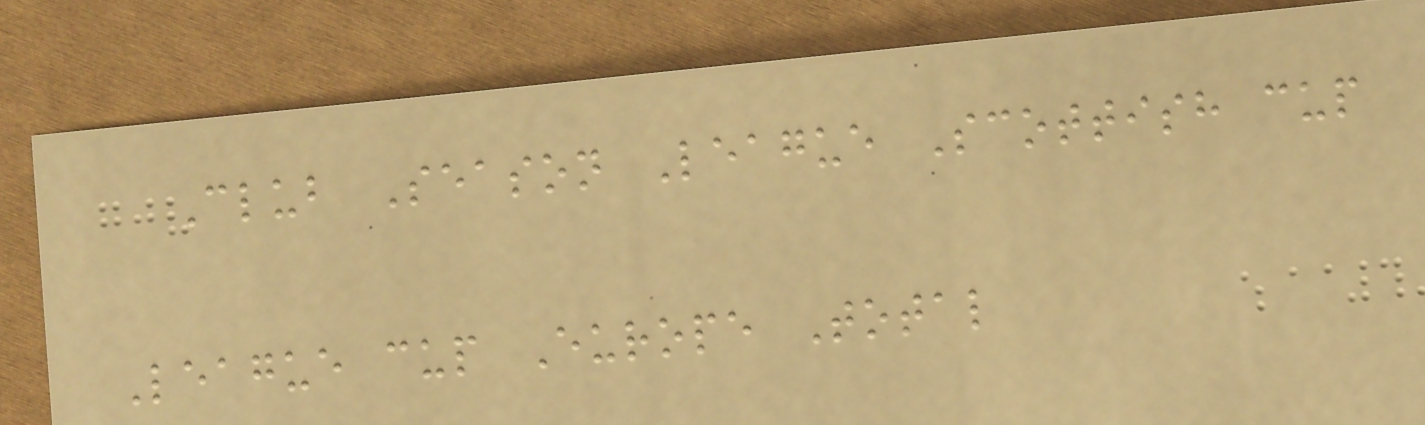Club Season League Scottish cup
League cup Europe Total
